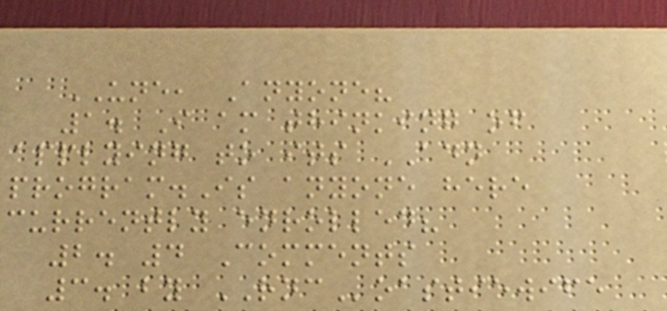UNE, Anyone?
1. I am thinking of
applying to its ADN
program.Is anyone here
currently enrolled?
2. 4 Comments
3. by RNCoastiewife
